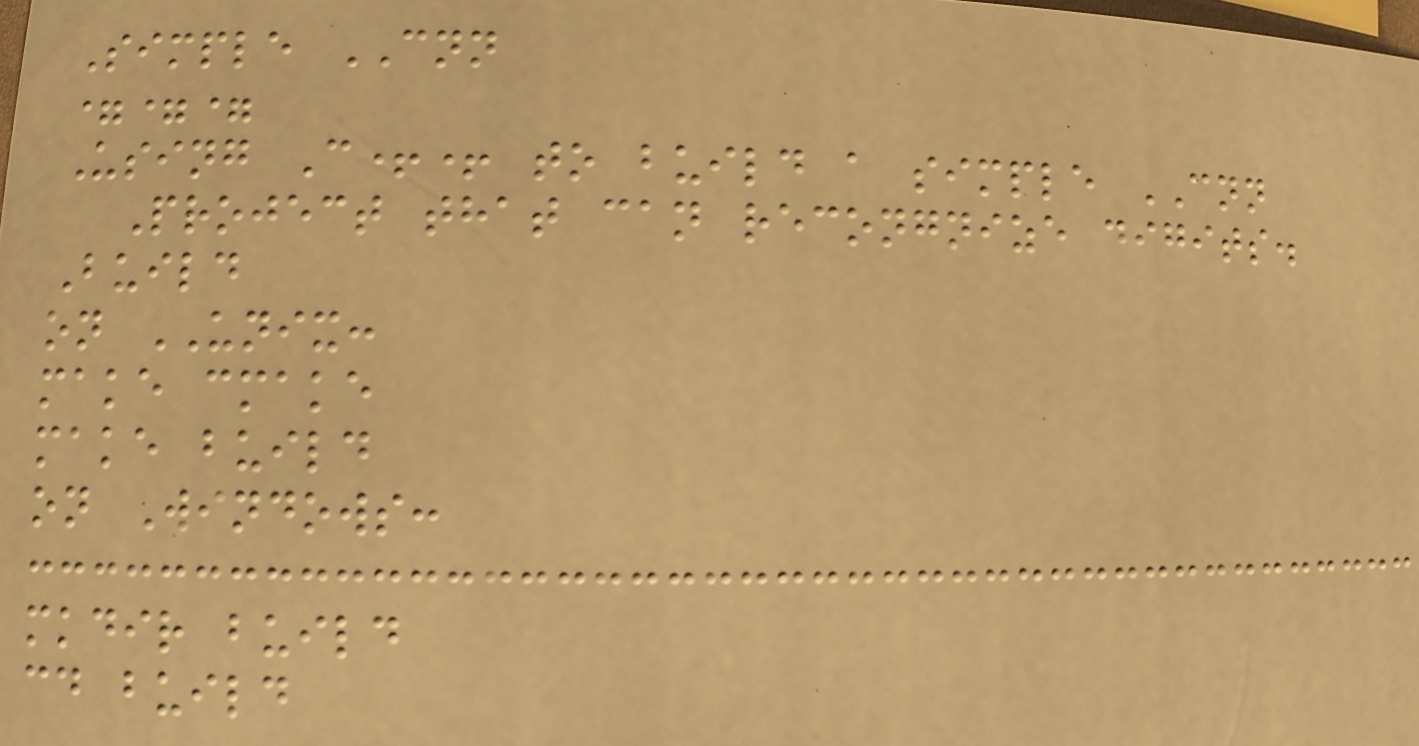Simple CNN
===
Using C++ to build a simple CNN
Project that can recongnize digits.
Build
on UNIX:
make cmake
make build
on Windows:
mkdir build
cd build
